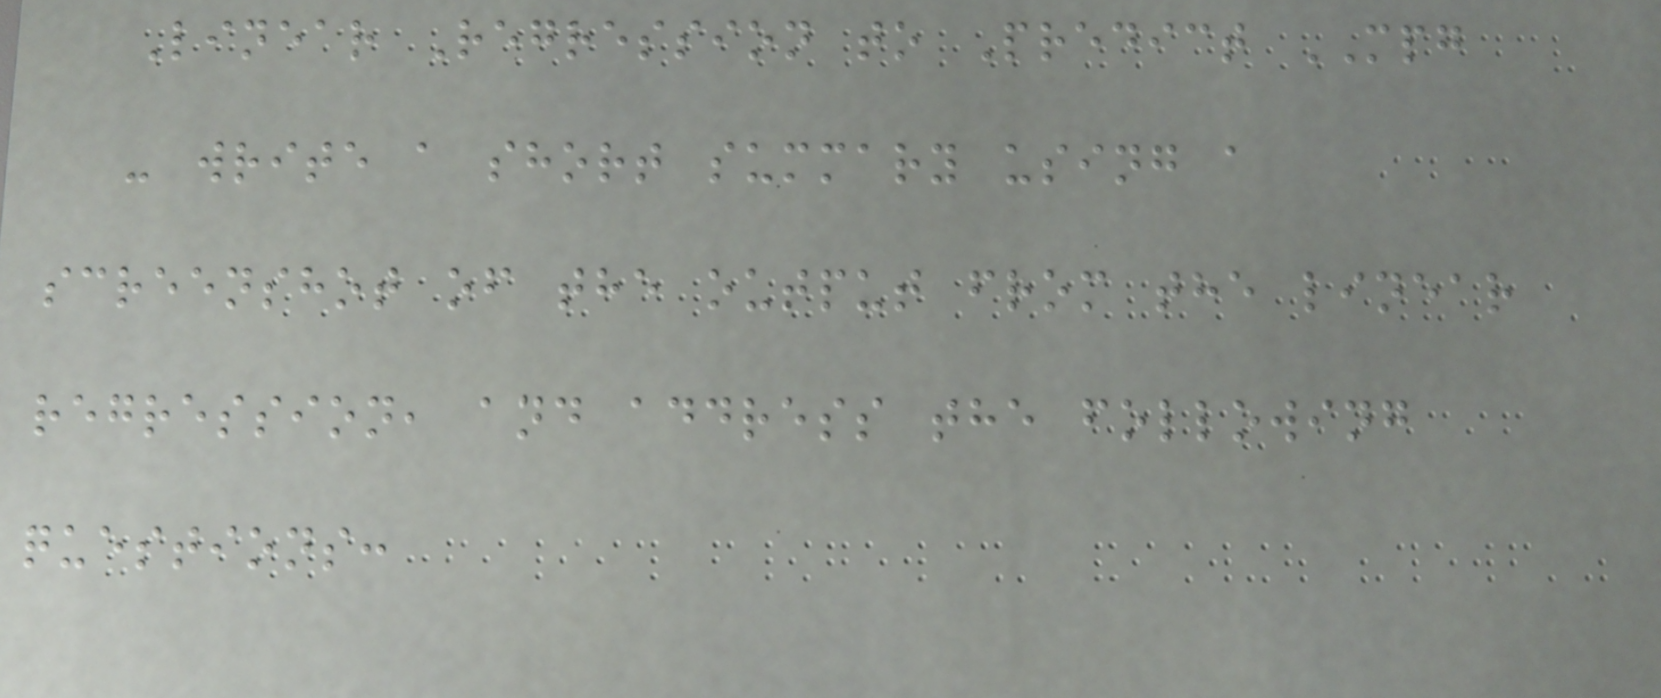Linear Regression to Predict MPG
- write a short summary using a
screenshot of the output from the linear
regression, and address the following
questions:
